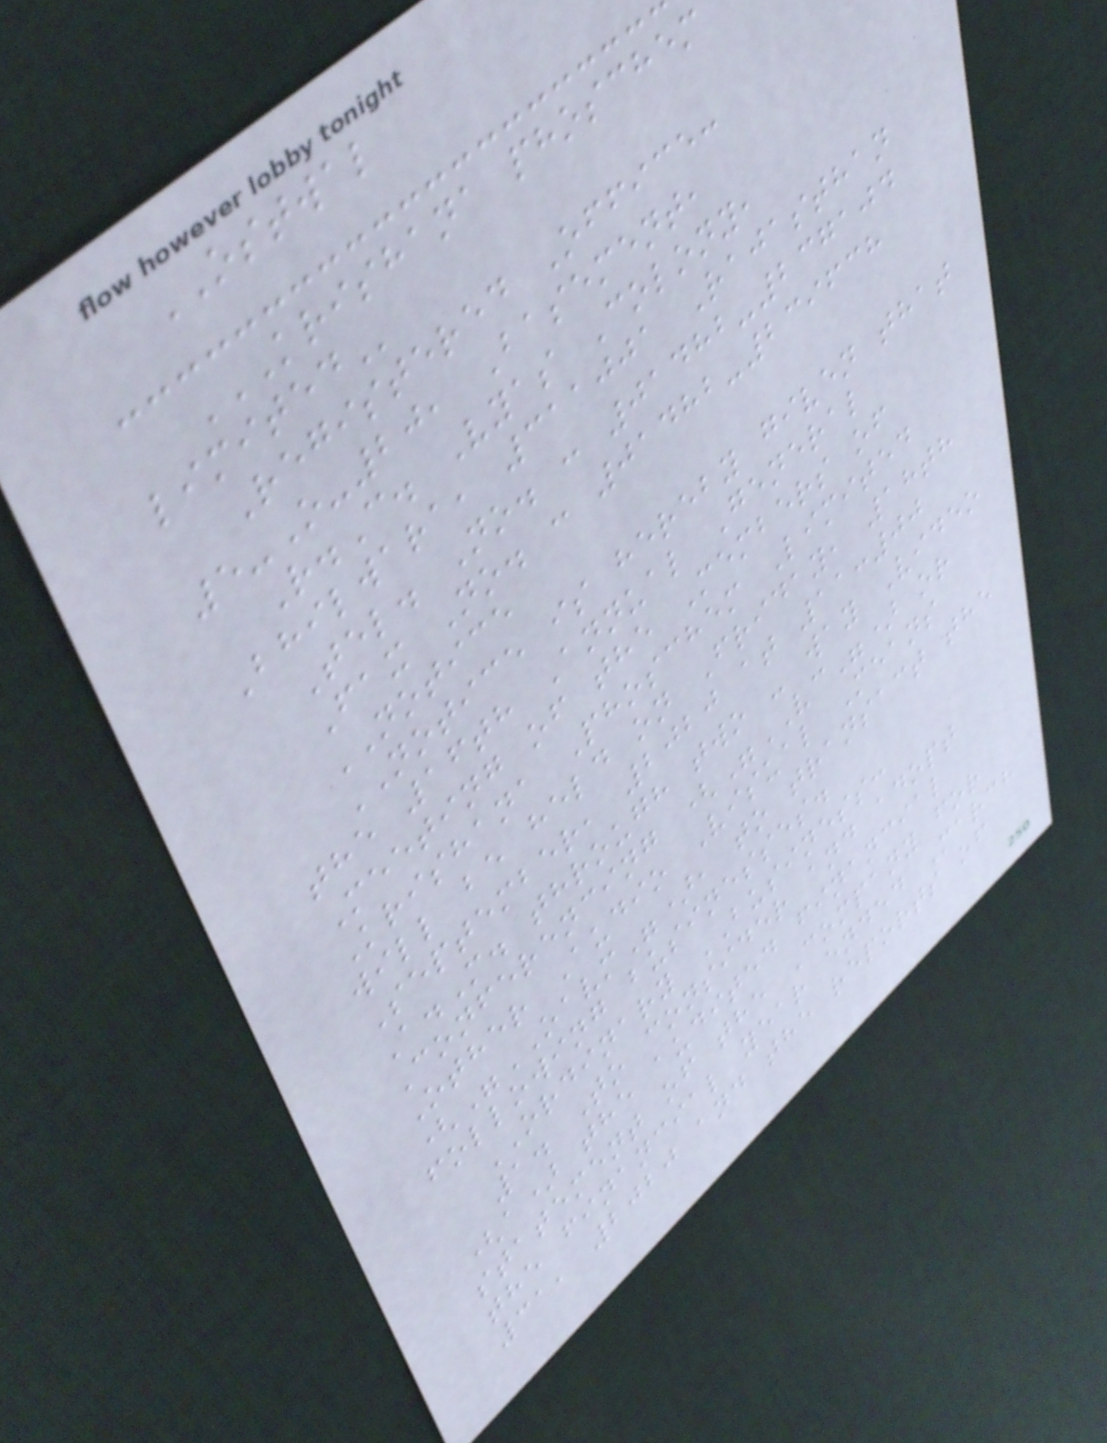OSTWAL
KRISHANA PHOSCHEM
LIMITED
Registered Office:
5-O-20, Basement,
R.C. Vyas Colony,
Bhilwara, 311001 Rajasthan
Tel. No. : 01482-237104
Fax No. : 01482-239638
NOTICE
NOTICE is hereby given that
the 16th Annual General
Meeting of the Members of
Krishana Phoschem Limited
will be held on Friday, 18th
September, 2020 at 11:00
A.M. through two - way Video
Conferencing ("VC") or
Other Audio Visual Means
("OAVM"), to transact the
following businesses.
ORDINARY BUSINESS:
1. To consider and adopt
(a) the audited financial
statement of the Company for
the financial year ended March
31, 2020 and the reports of
